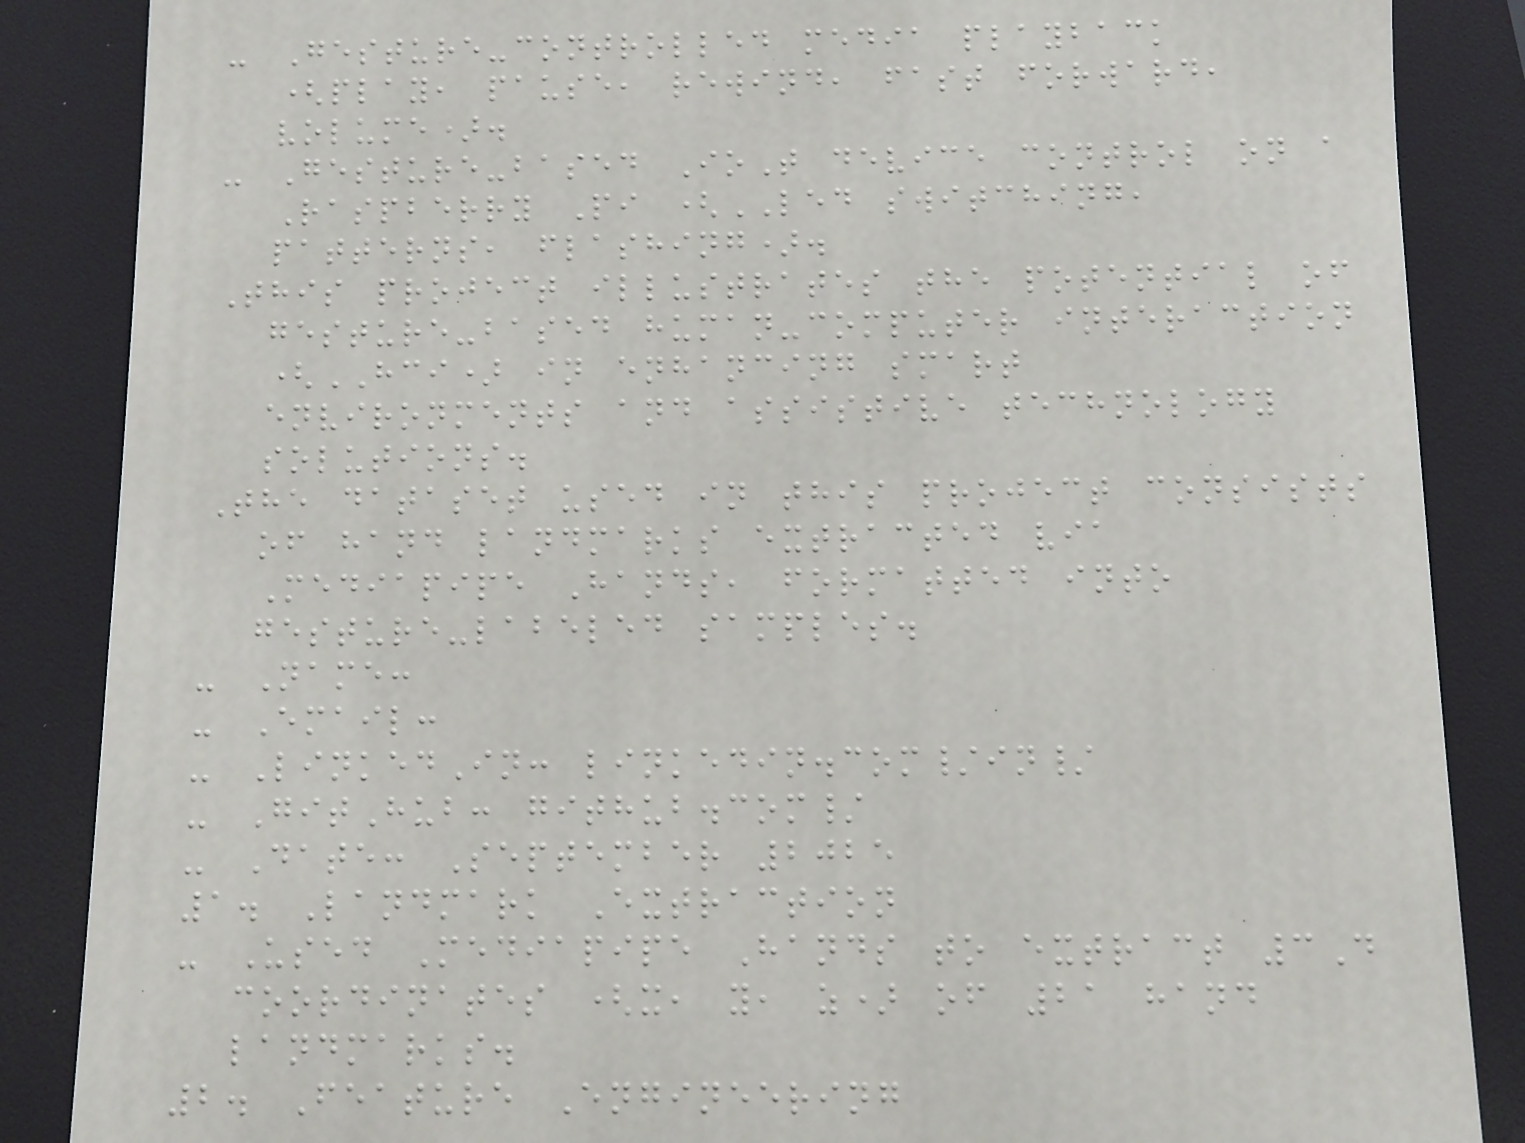- Gesture-controlled media playback
(play, pause, rewind, fast forward,
volume).
- Gesture-based IoT device control on a
Raspberry Pi (LED switching,
patterns, flashing).
This project illustrates the potential of
gesture-based human-computer interaction
(HCI) in enhancing smart
environments and assistive technology
solutions.
The dataset used in this project consists
of hand landmarks extracted via
Mediapipe Hands, formatted into
gesture-labeled samples.
- Name:
- Email:
- LinkedIn: linkedin.com/in/
- GitHub: github.com/
- Date: September 2025
1. Landmark Extraction
- Used Mediapipe Hands to extract 3D
coordinates (x, y, z) of 21 hand
landmarks.
2. Feature Engineering
